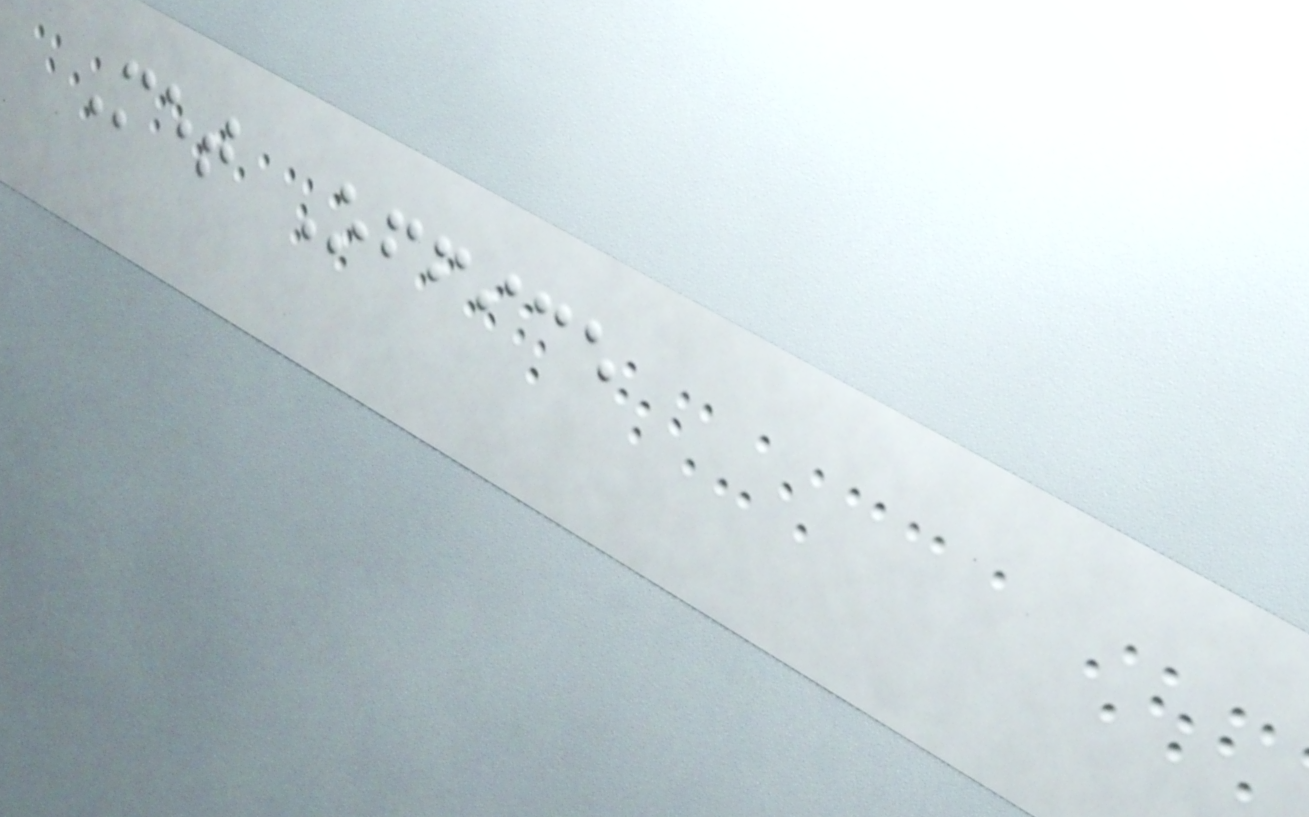Met Office
